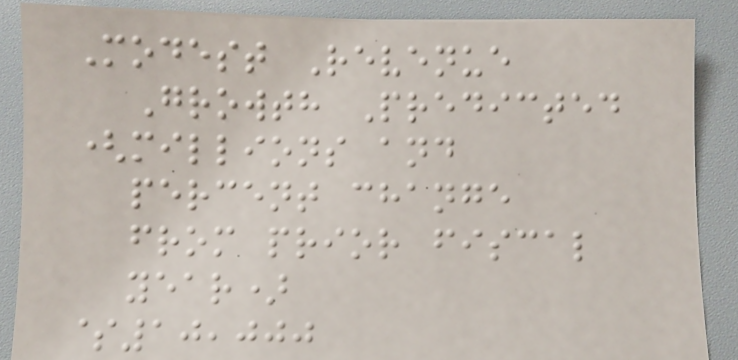Modest Revenue
Growth Predicted
(millions and
percent change
from prior fiscal
year)
$10,000
